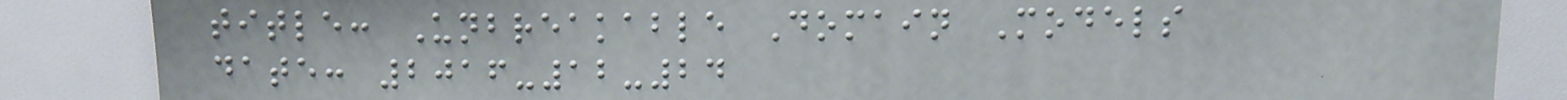title: Unbreakable Domain Models
date: 2016-12-24
